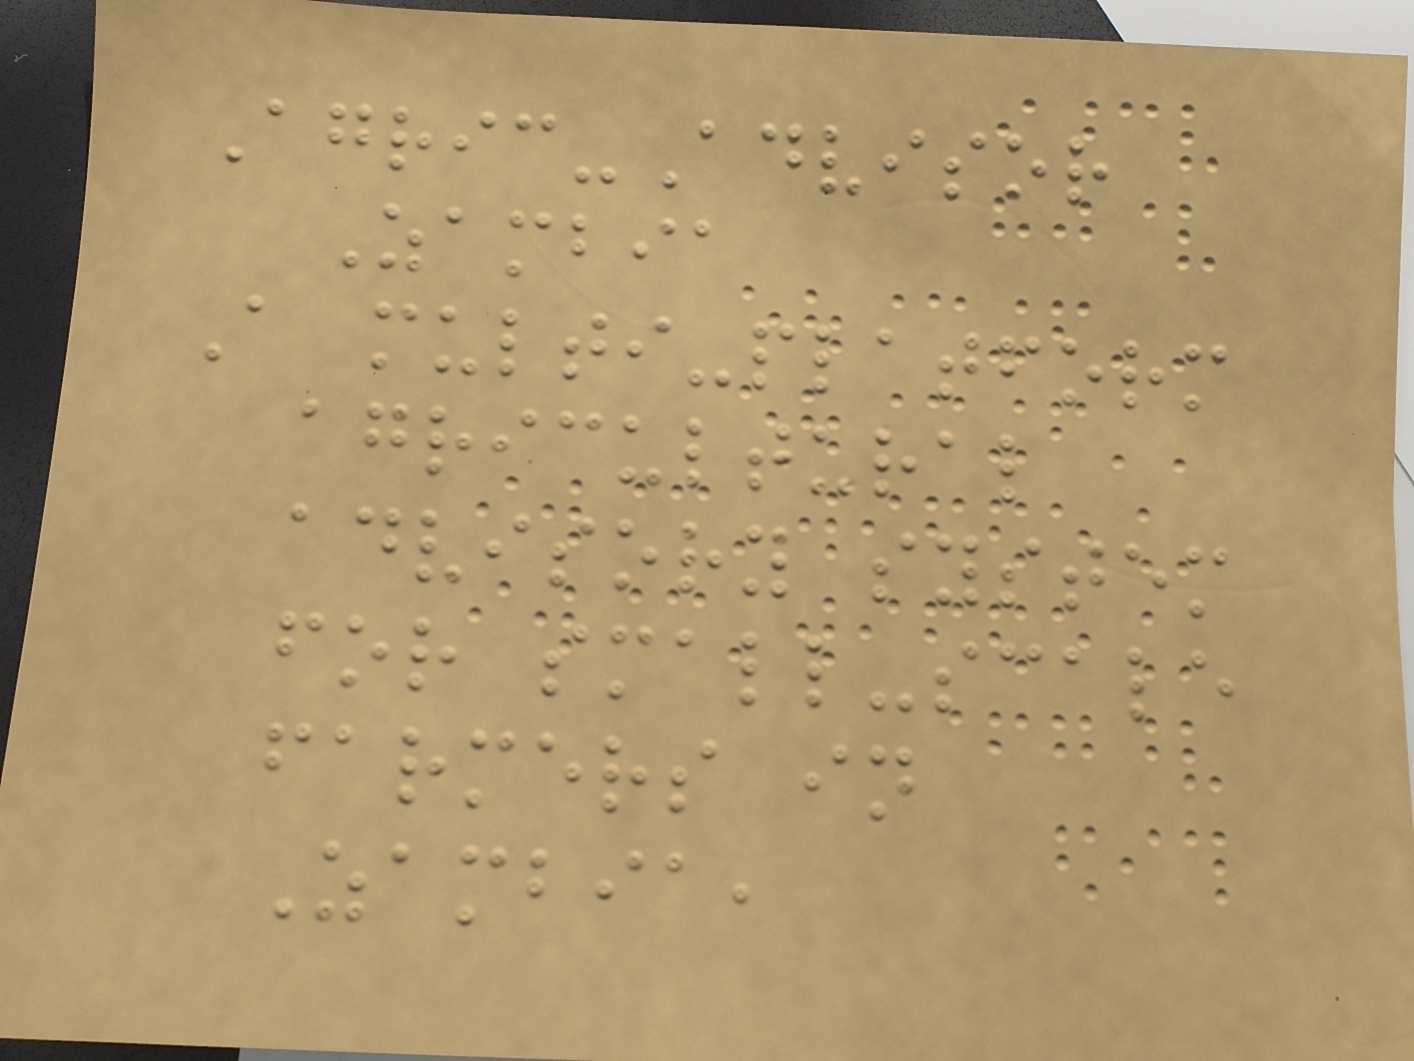Agric-Advisor
Zambia
A multi-platform
agricultural
advisory system
for small-scale
farmers in
Zambia,
